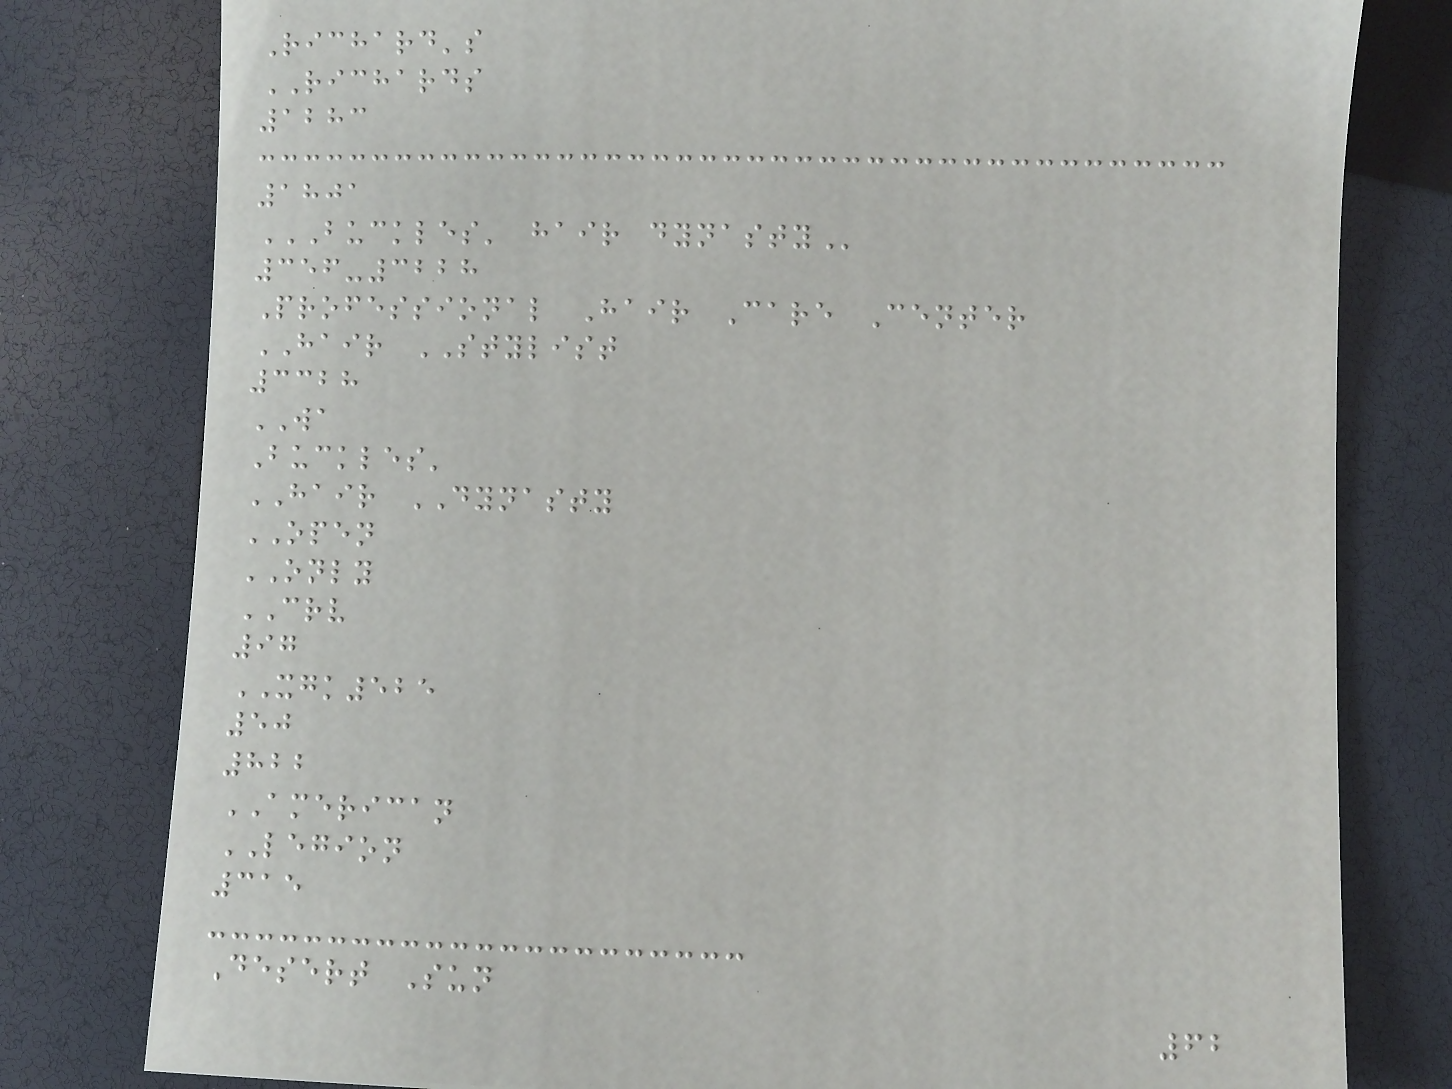Richard's
RICHARDS
1283
1801
BUCKLES' HAIR DYNASTY
356-3228
Professional Hair Care Center
HAIR STYLIST
3328
WA
Buckles'
HAIR DYNASTY
OPEN
ONLY
CRV
97
XGK525
50
822
AMERICAN
LEGION
315
Desert Sun
62
